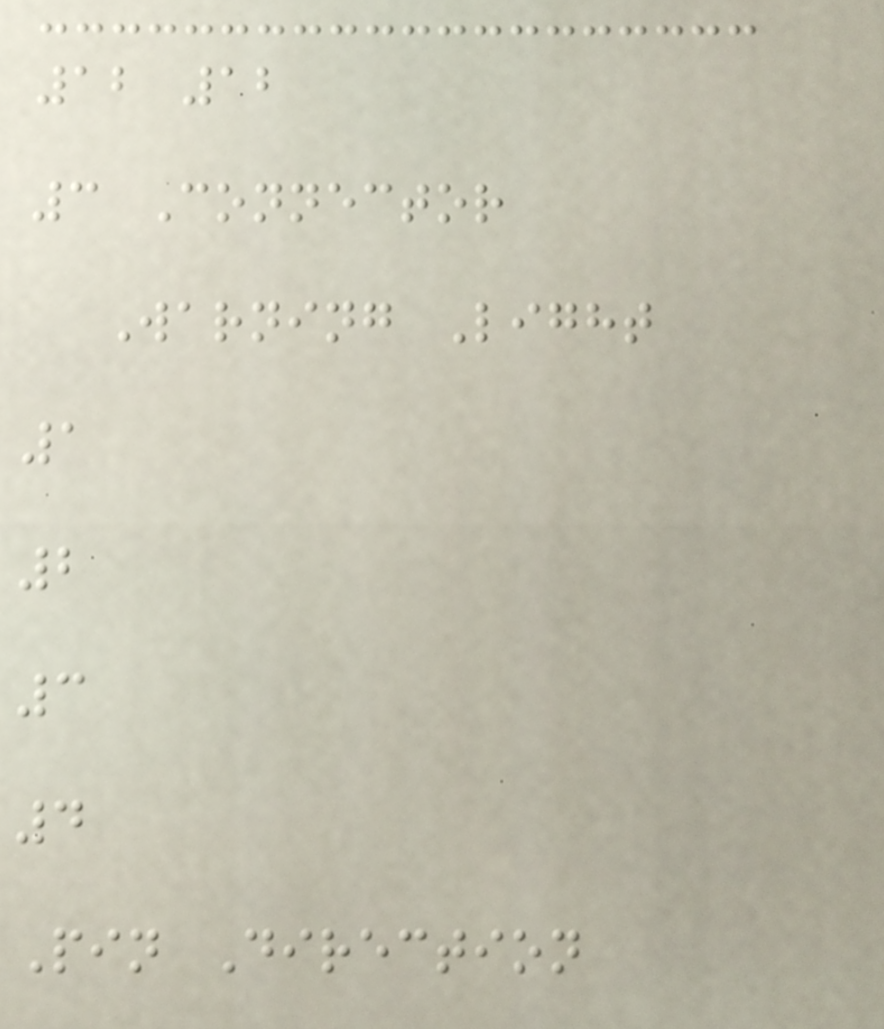12 12
3 Connector
Warning Light
1
2
3
4
Pin Direction
